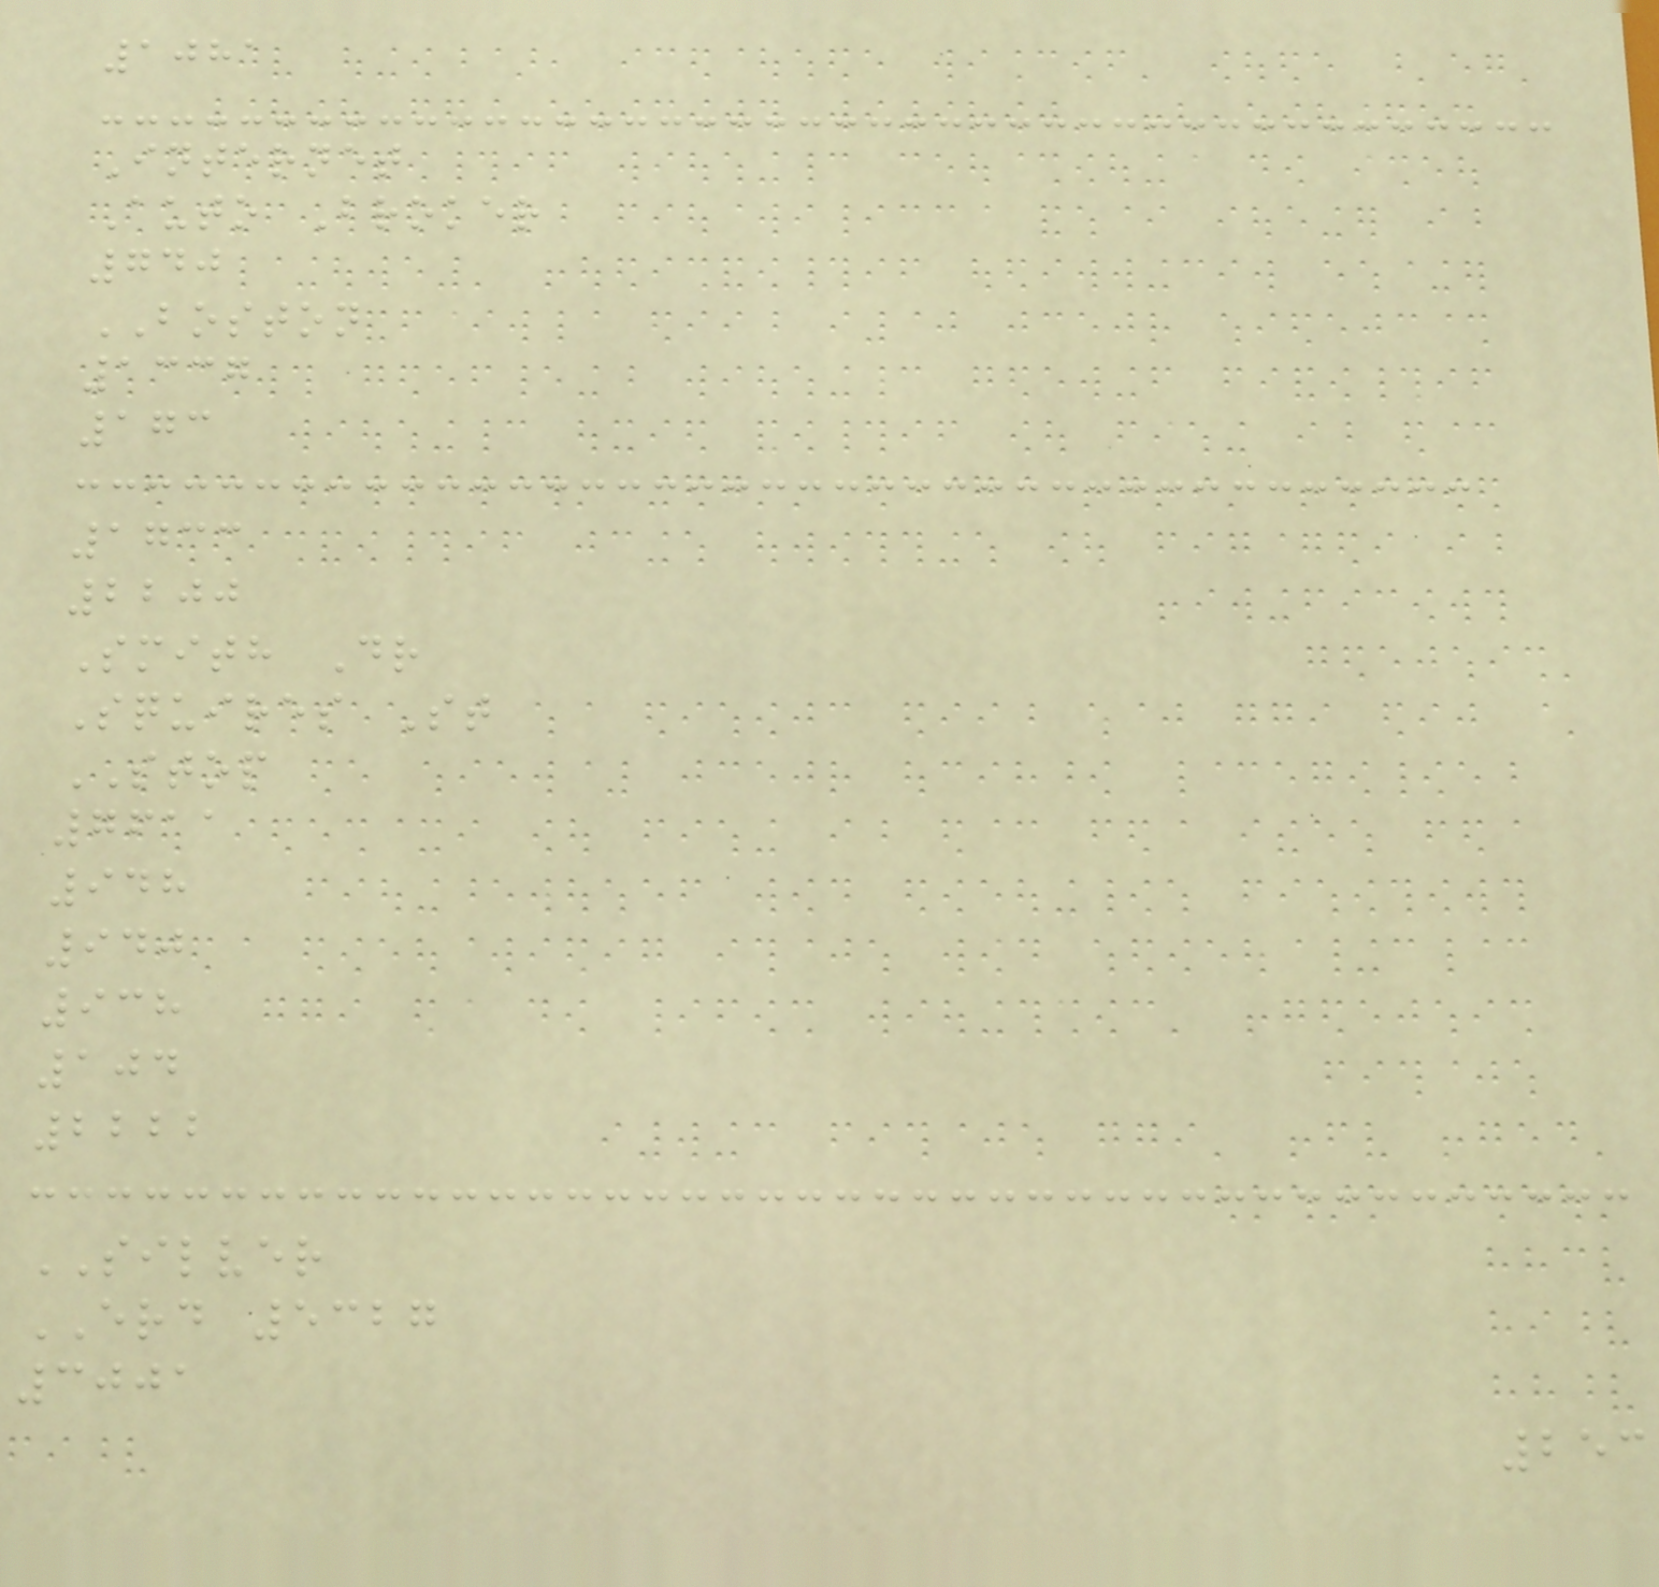1081
Internet
Auto Broker
740
BOSTON
1337
173
1733
2200
Smith Dr
Squires St
STOP
7611
948
940
938
104
2222
SILVER
ERD 5327
3001
253
